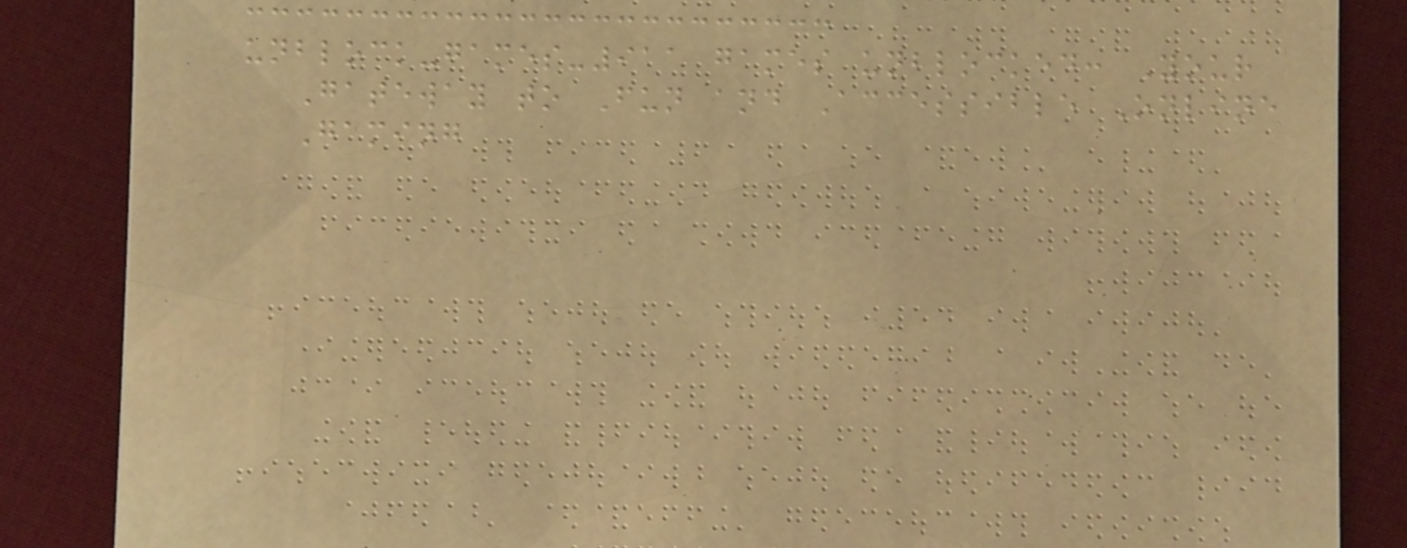unblock-games-911 games unblocked: Your
Gateway to Fun and Accessible Online
Gaming
